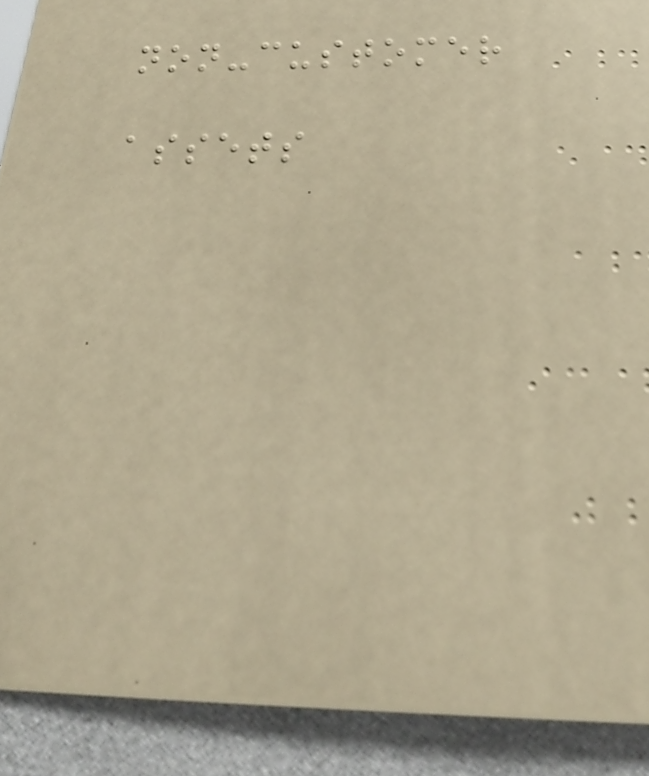non-customer
assets
